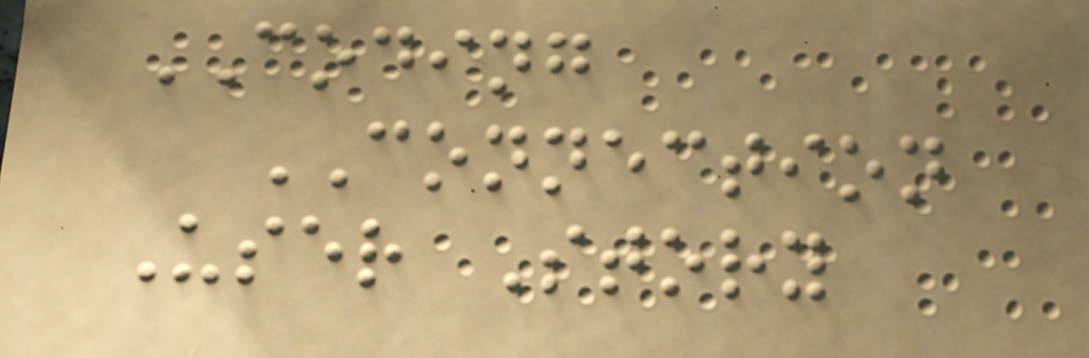CODING
CONNECTION
User Story
